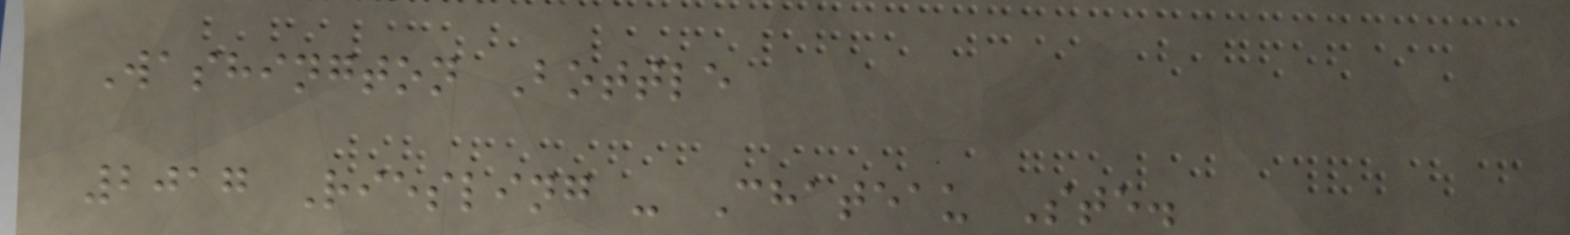Washington Bottle
2017 Riesling - Chateau Ste.
